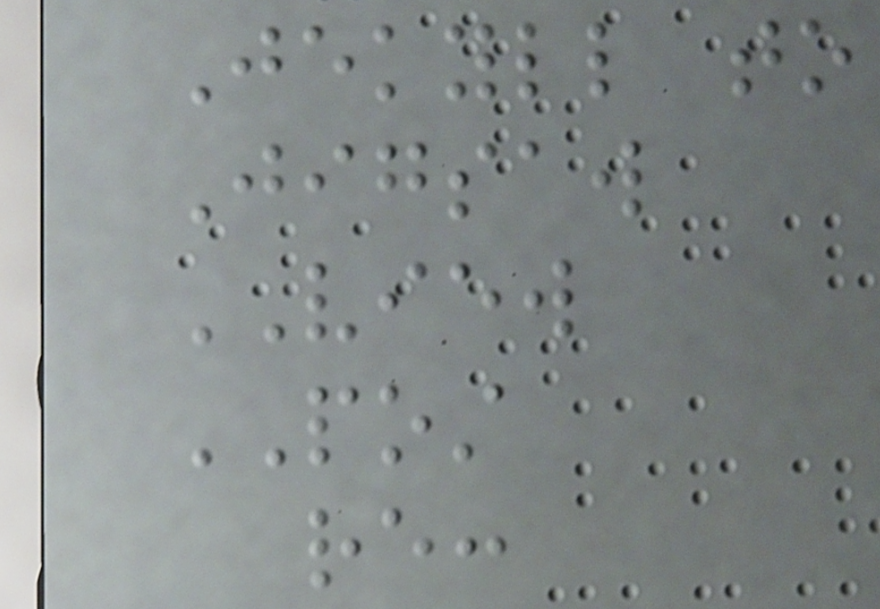Jekyll to
Jigsaw
VIEW
POST
re:
